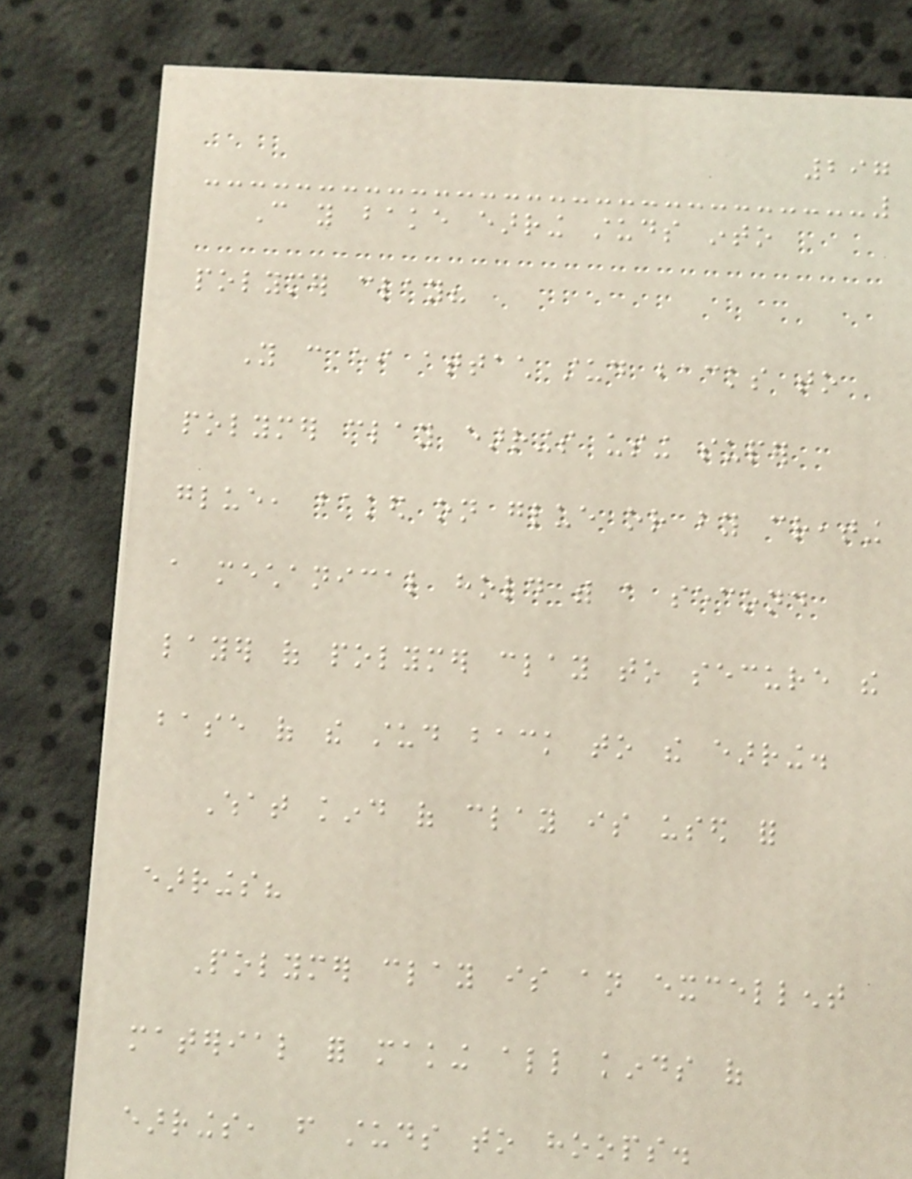297
Can you bake earring studs into
polymer clay?
You can either attach stud backs to
polymer clay earrings using super
glue, baked on glue or by creating
a mechanical hold with a second
layer of polymer clay to secure the
base of the stud back to the earring.
What kind of clay is used for
earrings?
Polymer clay is an excellent
material for making all kinds of
earrings, from studs to hoops.
